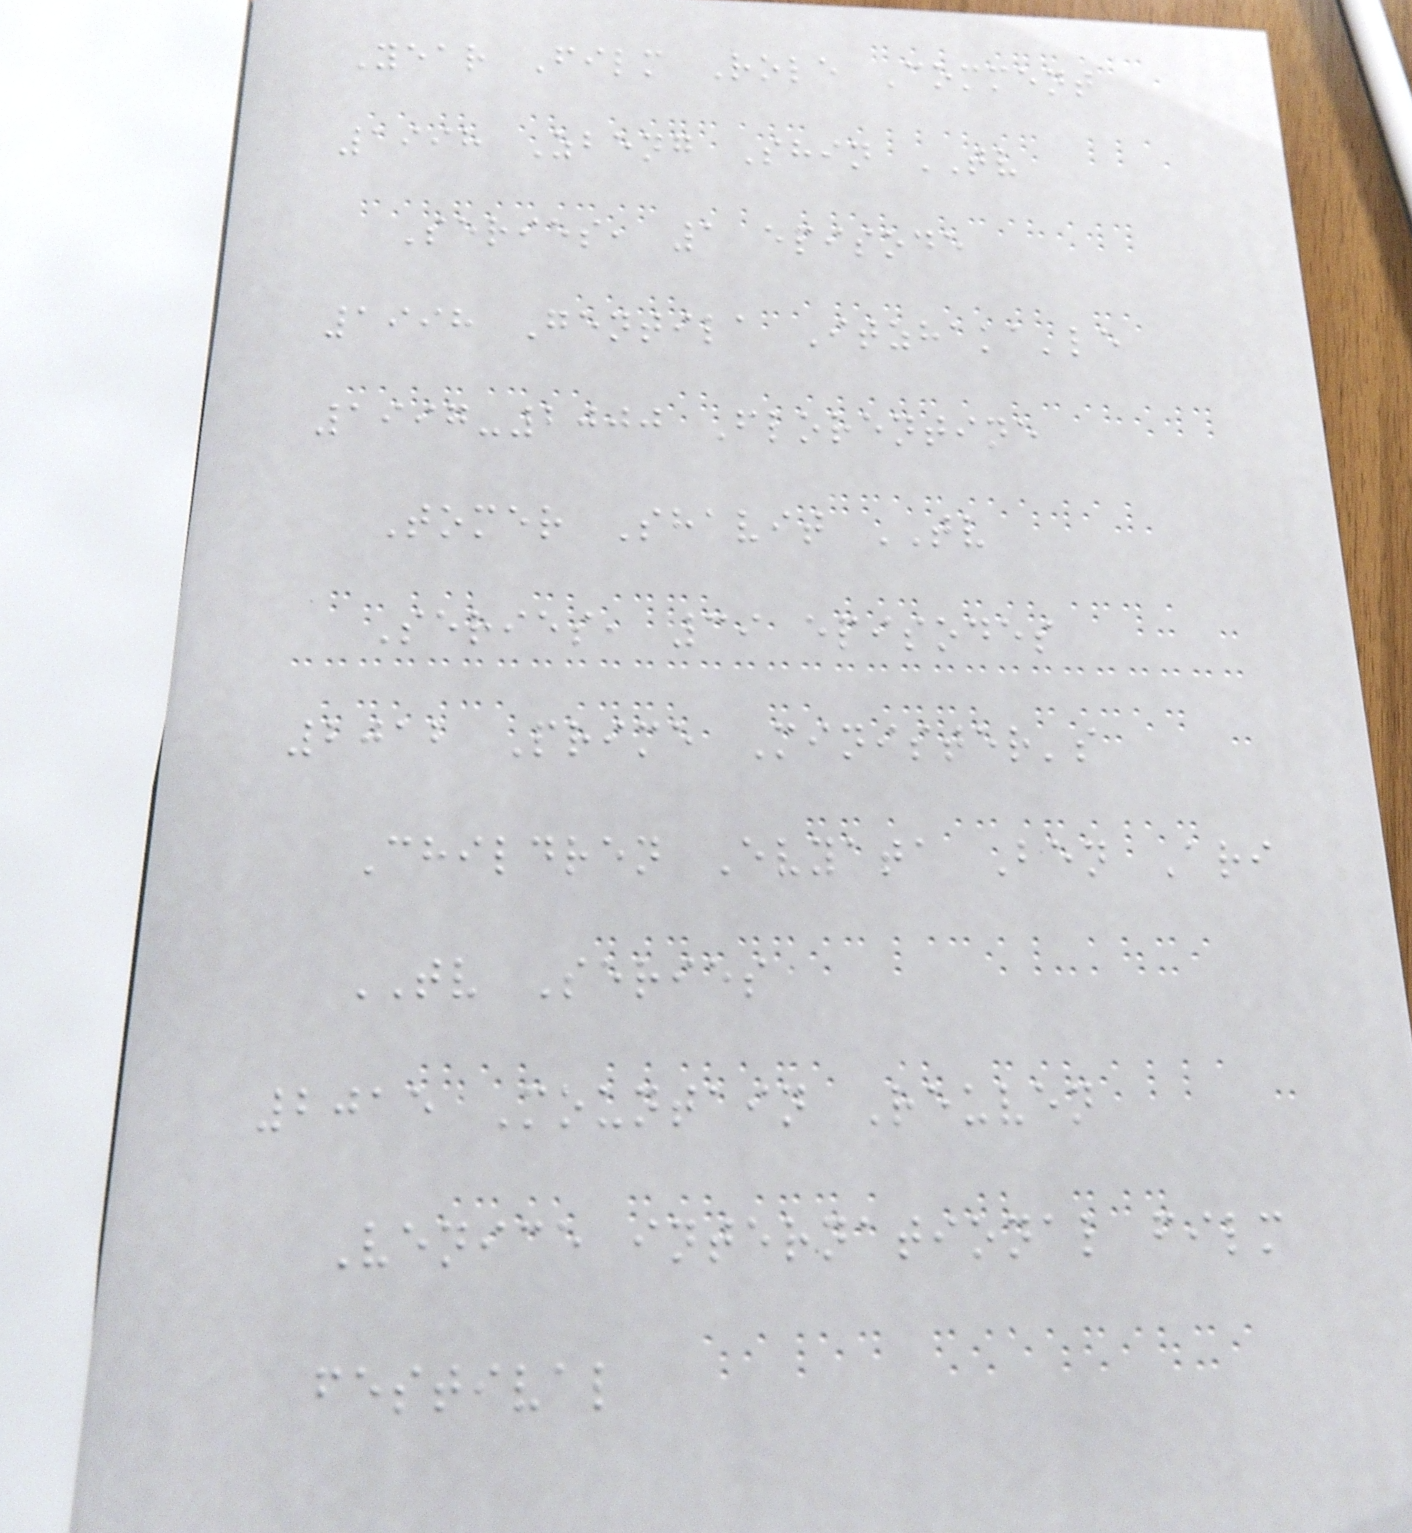Year Film Role Comment
1998 Zbeng Shin TV
Series, 1 episode
1998 Gentila Itzhaka'le
1997-2000 Florentine
Tomer Shavit TV
Series, 39 episodes
2012 Prime Minister's
Children Evyata Ben Ari
TV Series
2015 Mountain Reuven
Venice international film
festival
